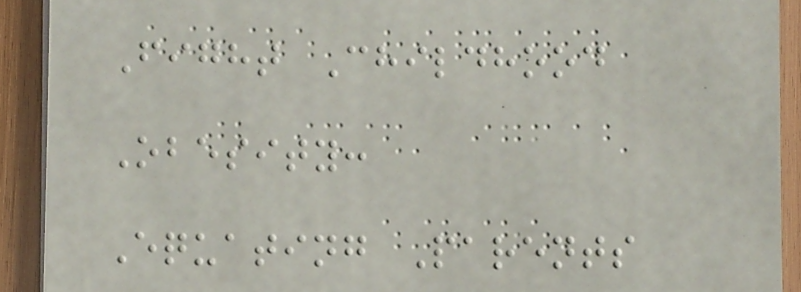Fight Childhood
Obesity:
Equating Parents
